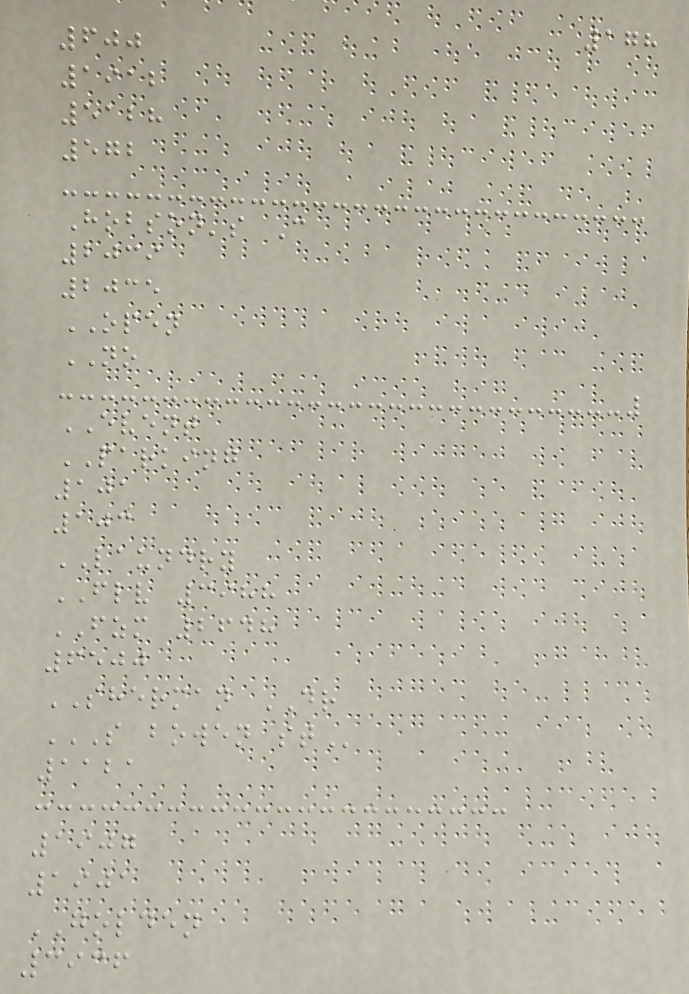178
600
1912
5128
572
Hobson's C
2039
2035
OPEN
NO
EVENT
PARKING
101
103
LAUNDRY
FLV 3988
FZM 2648
6500
SHERMAN DR
S BOWEN ST
1121
1907
1901
GOLDEN
3936
